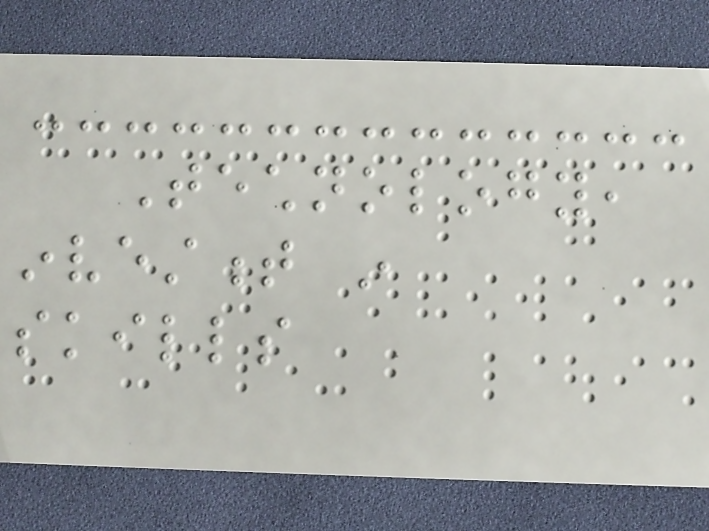Technology,
investment in
skills
